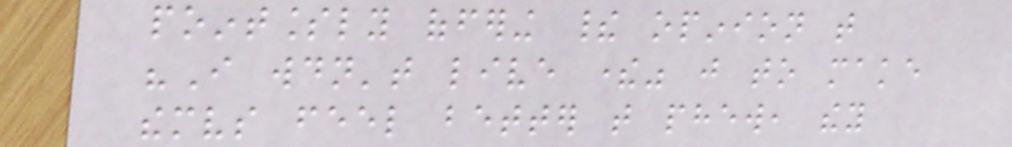pointlessly offering their opinion that
"I wouldn't live there" just to make
themselves feel better that phew, they
